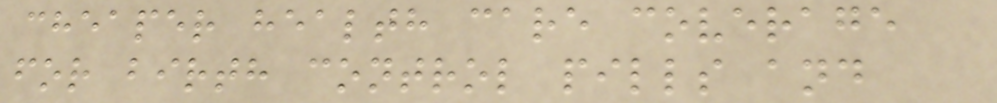cheaper health care coverage
for birth control pills and
